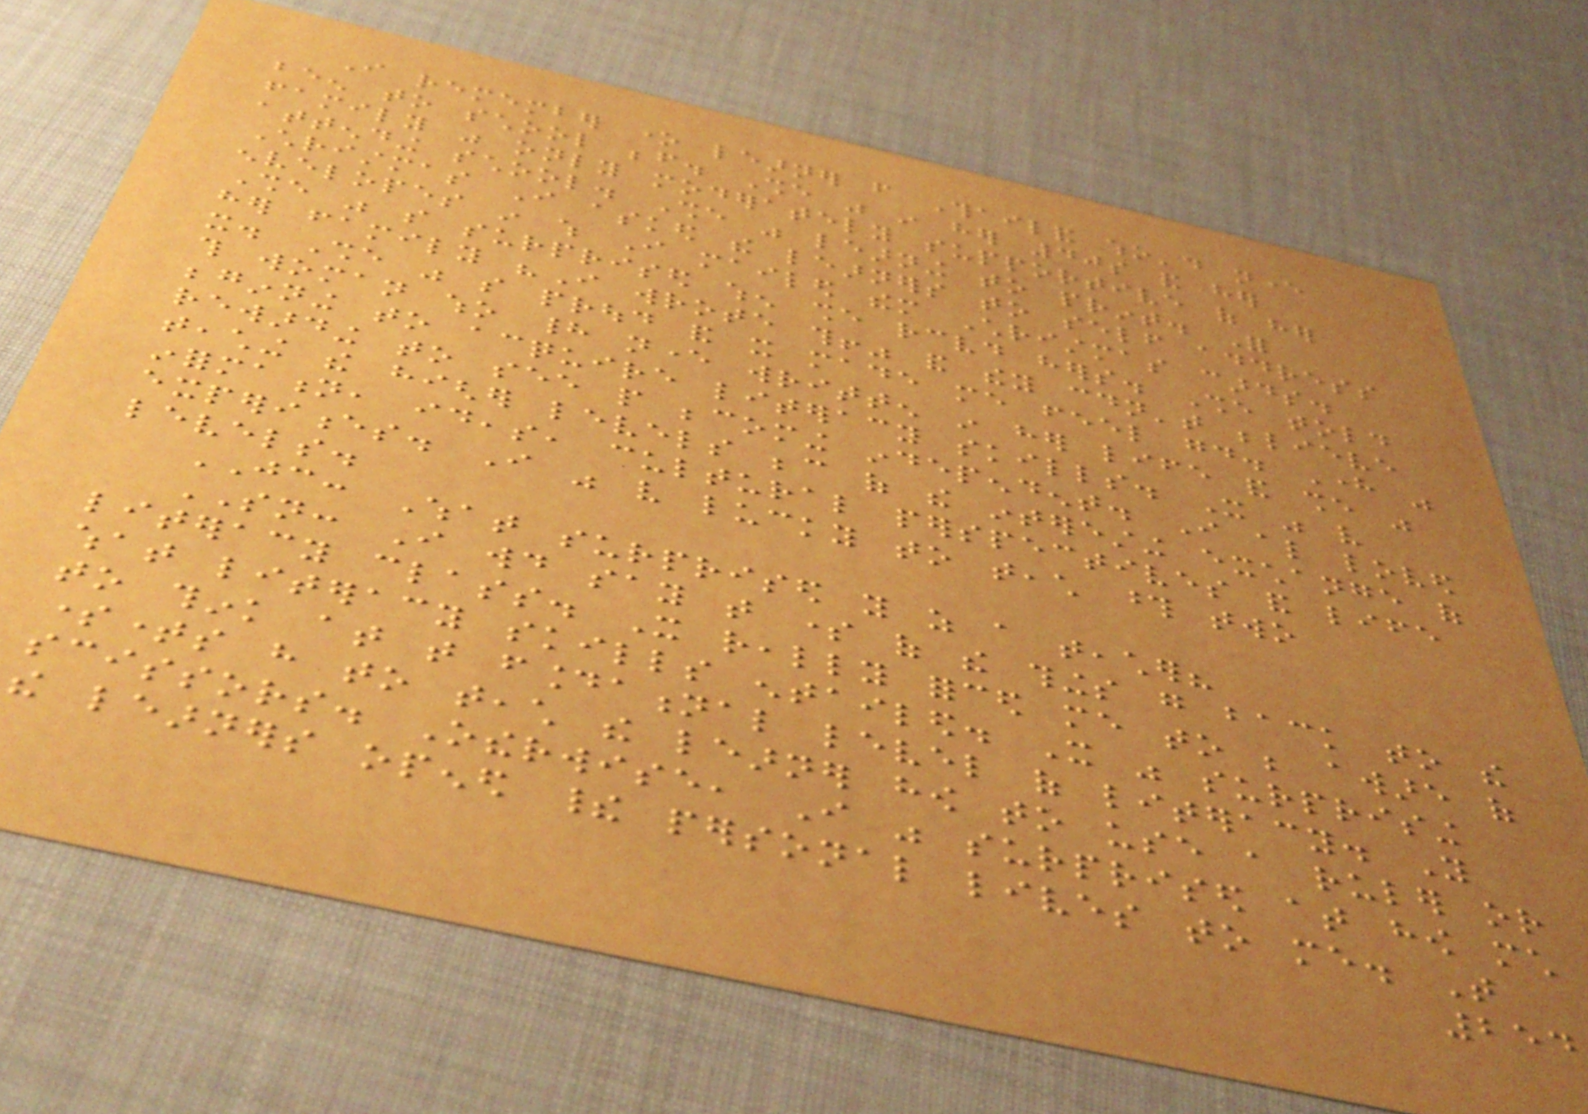I remember one learner from Thailand who'd never
been to school before. She was in her 40s and her
family was only moderately supportive of her
attending school. She was learning to print. For
Christmas I asked the learners to self address
envelopes in which I mailed them Christmas cards.
She was so surprised when she received hers. She told
her family "I wrote this!" and they couldn't believe
it. She was so proud and it made me feel good. Here was
this woman who had never written in her life and she was
beginning to acquire literacy skills. It was very
rewarding to see people becoming independent. I also loved
teaching the higher levels because of the interesting exchange of
information, ideas, cultural perspectives and life
experiences. I was very lucky to teach those two
levels.
JC: What surprised you as a teacher?
SN: I would say that some of the things go back to the
literacy class. It really forced me to be aware of
what literacy skills entailed. It was surprising
to think at that foundational level of literacy. You
sometimes have to teach the learner how to use a ruler or
scissors. Otherwise, I was surprised at how much
the learners opened their personal lives to me. That
254
